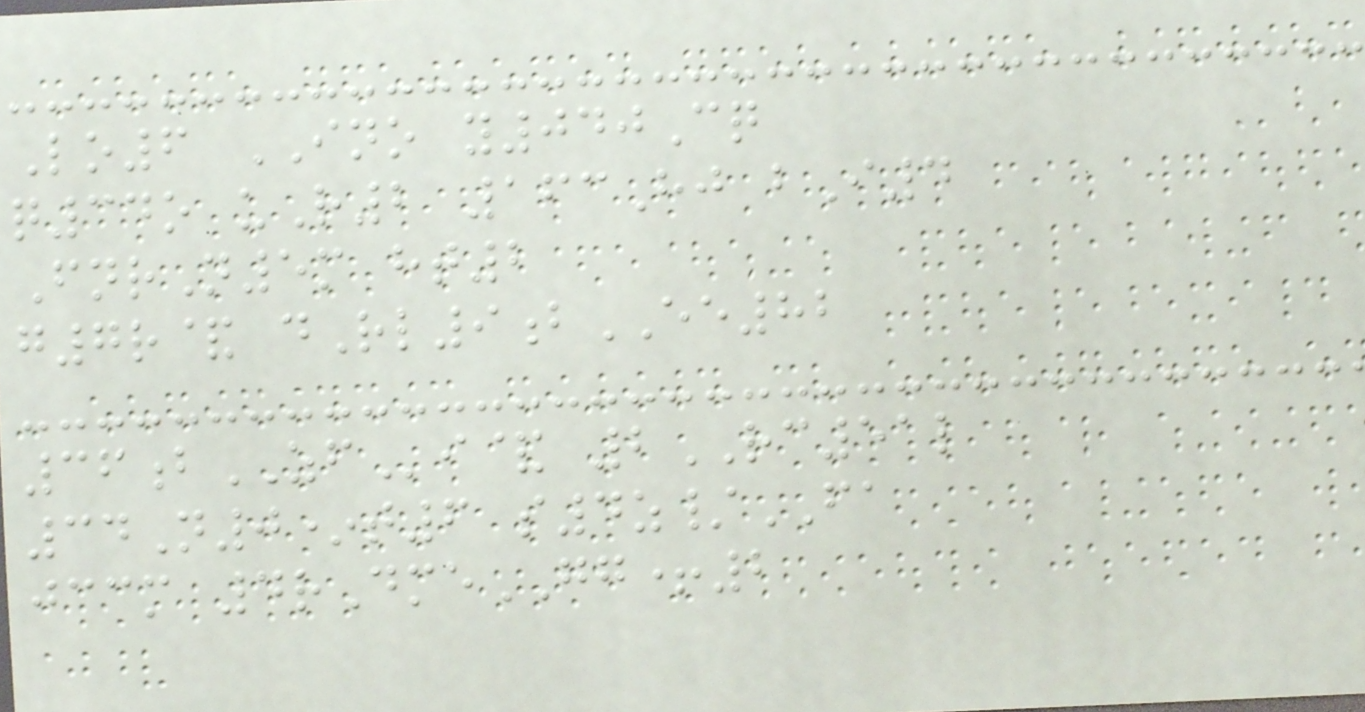Lo6 INO y040Cq
q34o uR2 163Hj bI4
FnrN5m ht2
g7r& dRl9bEE82
36bZFi& 2RC51l
34N0*t6 s4z/FA
jccm 4rDmeGG+2
